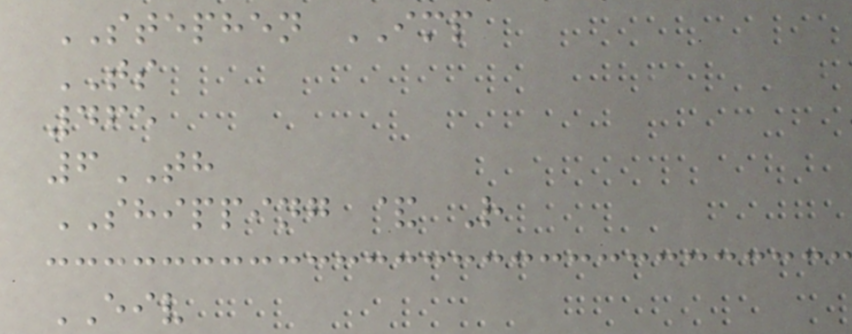STEPHEN IMP
TS
465
6TH
SHIPPING & R
EIV
